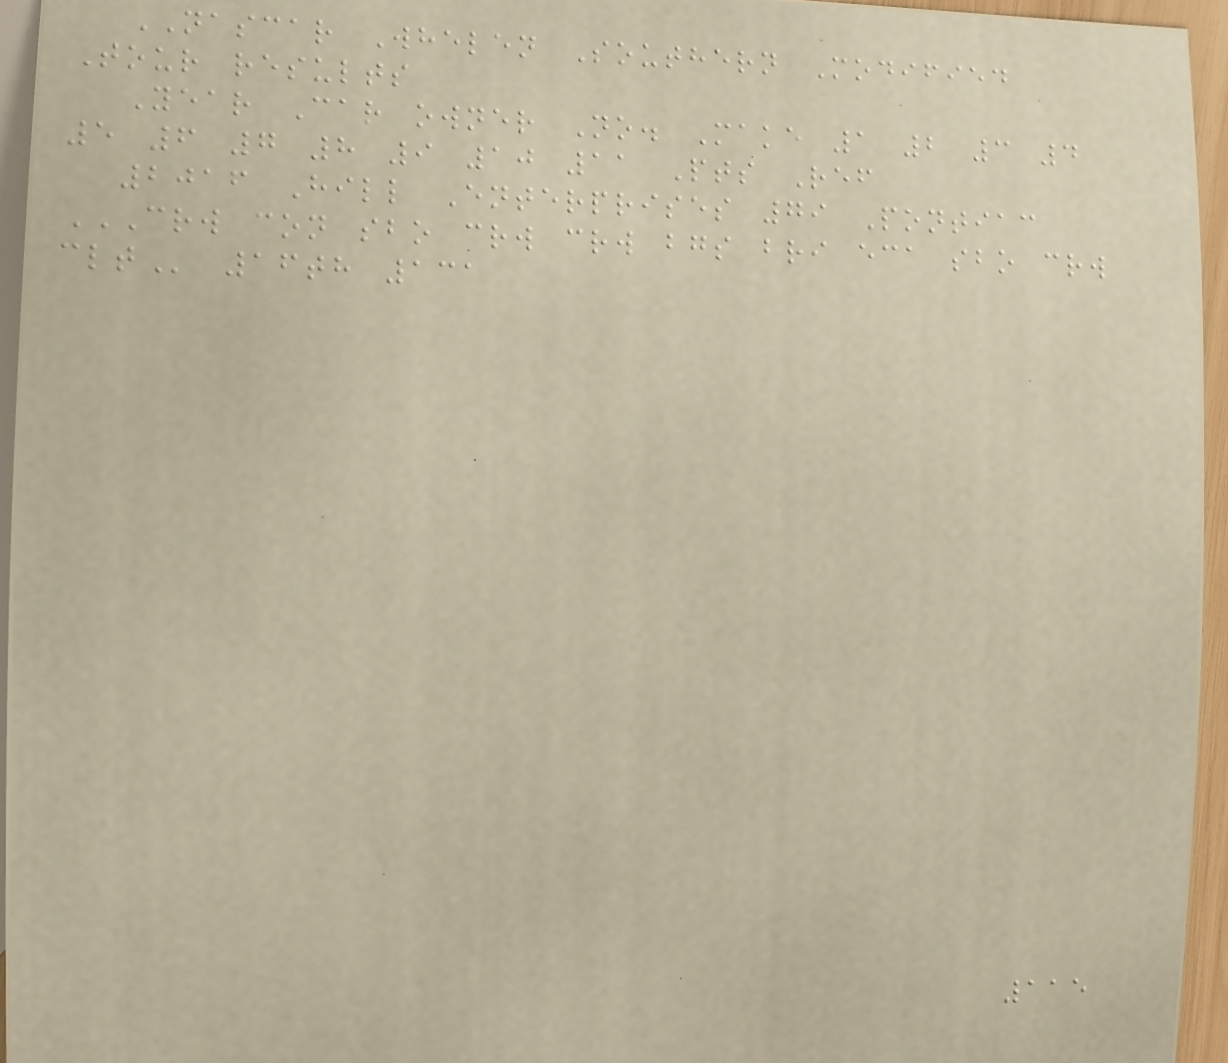NASCAR Whelen Southern Modified
Tour results
Year Car owner No. Make 1 2 3 4
5 6 7 8 9 10 11 Pts Ref
2016 Hill Enterprises 79 Pontiac
CRW CON SBO CRW CRW BGS BRI ECA SBO CRW
CLT 16th 131
115
